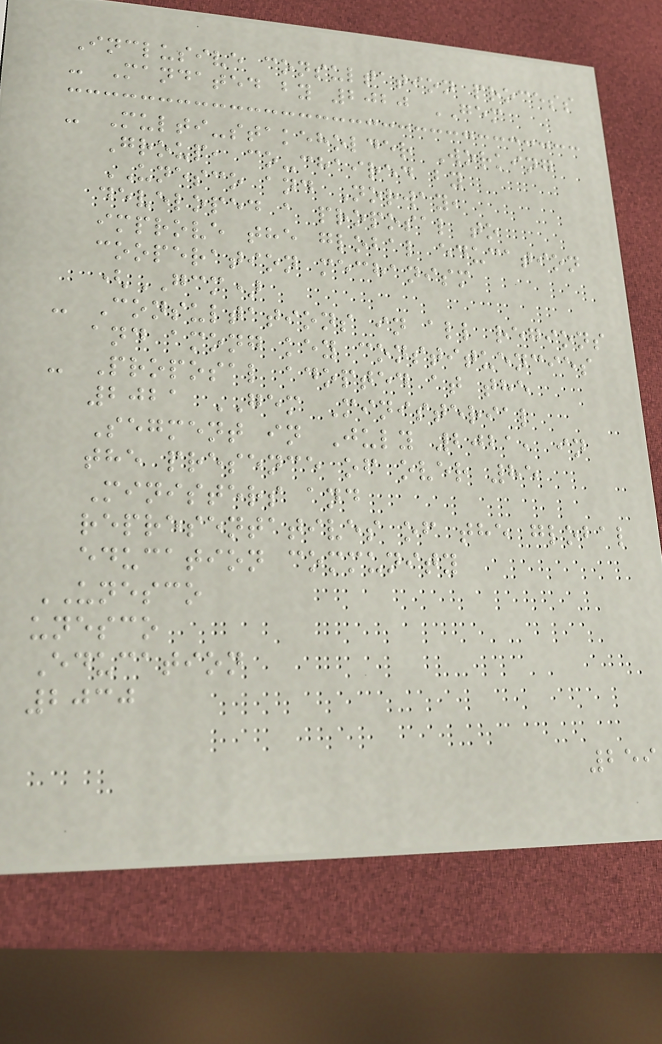Inclusive consultation process
- Mandated by 2020 GEM
- Multi-stakeholder Working
Group, co-chaired by
UNESCO and Norway,
developed a proposal to
improve the global education
cooperation mechanism
(GCM)
- Consultations in all regions
and among key constituencies
- Proposal adopted at the
2021 GEM Ministerial
Segment in July 2021, in
the presence of over 85
Ministers and
representatives of the global
education community
UNESCO
unesco
Education
2030
259
